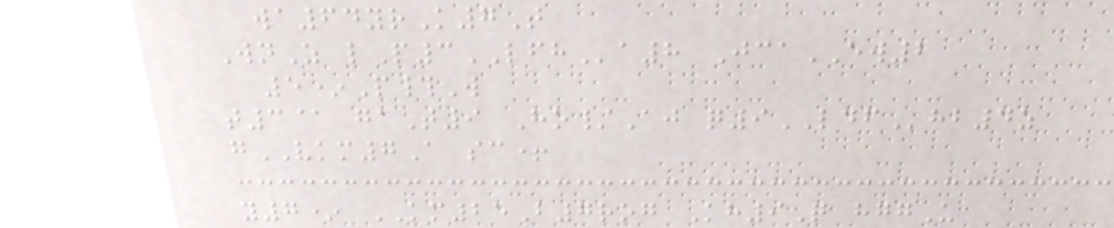wa64yrK7T
WnZ lP3LFHa8 JcaEW2
5*P#W
t3@ gaT9 Ho/Aj q9LDFhb4z
gVKM7A sc+
y7* KM25B7rog Kh9Q hggU
